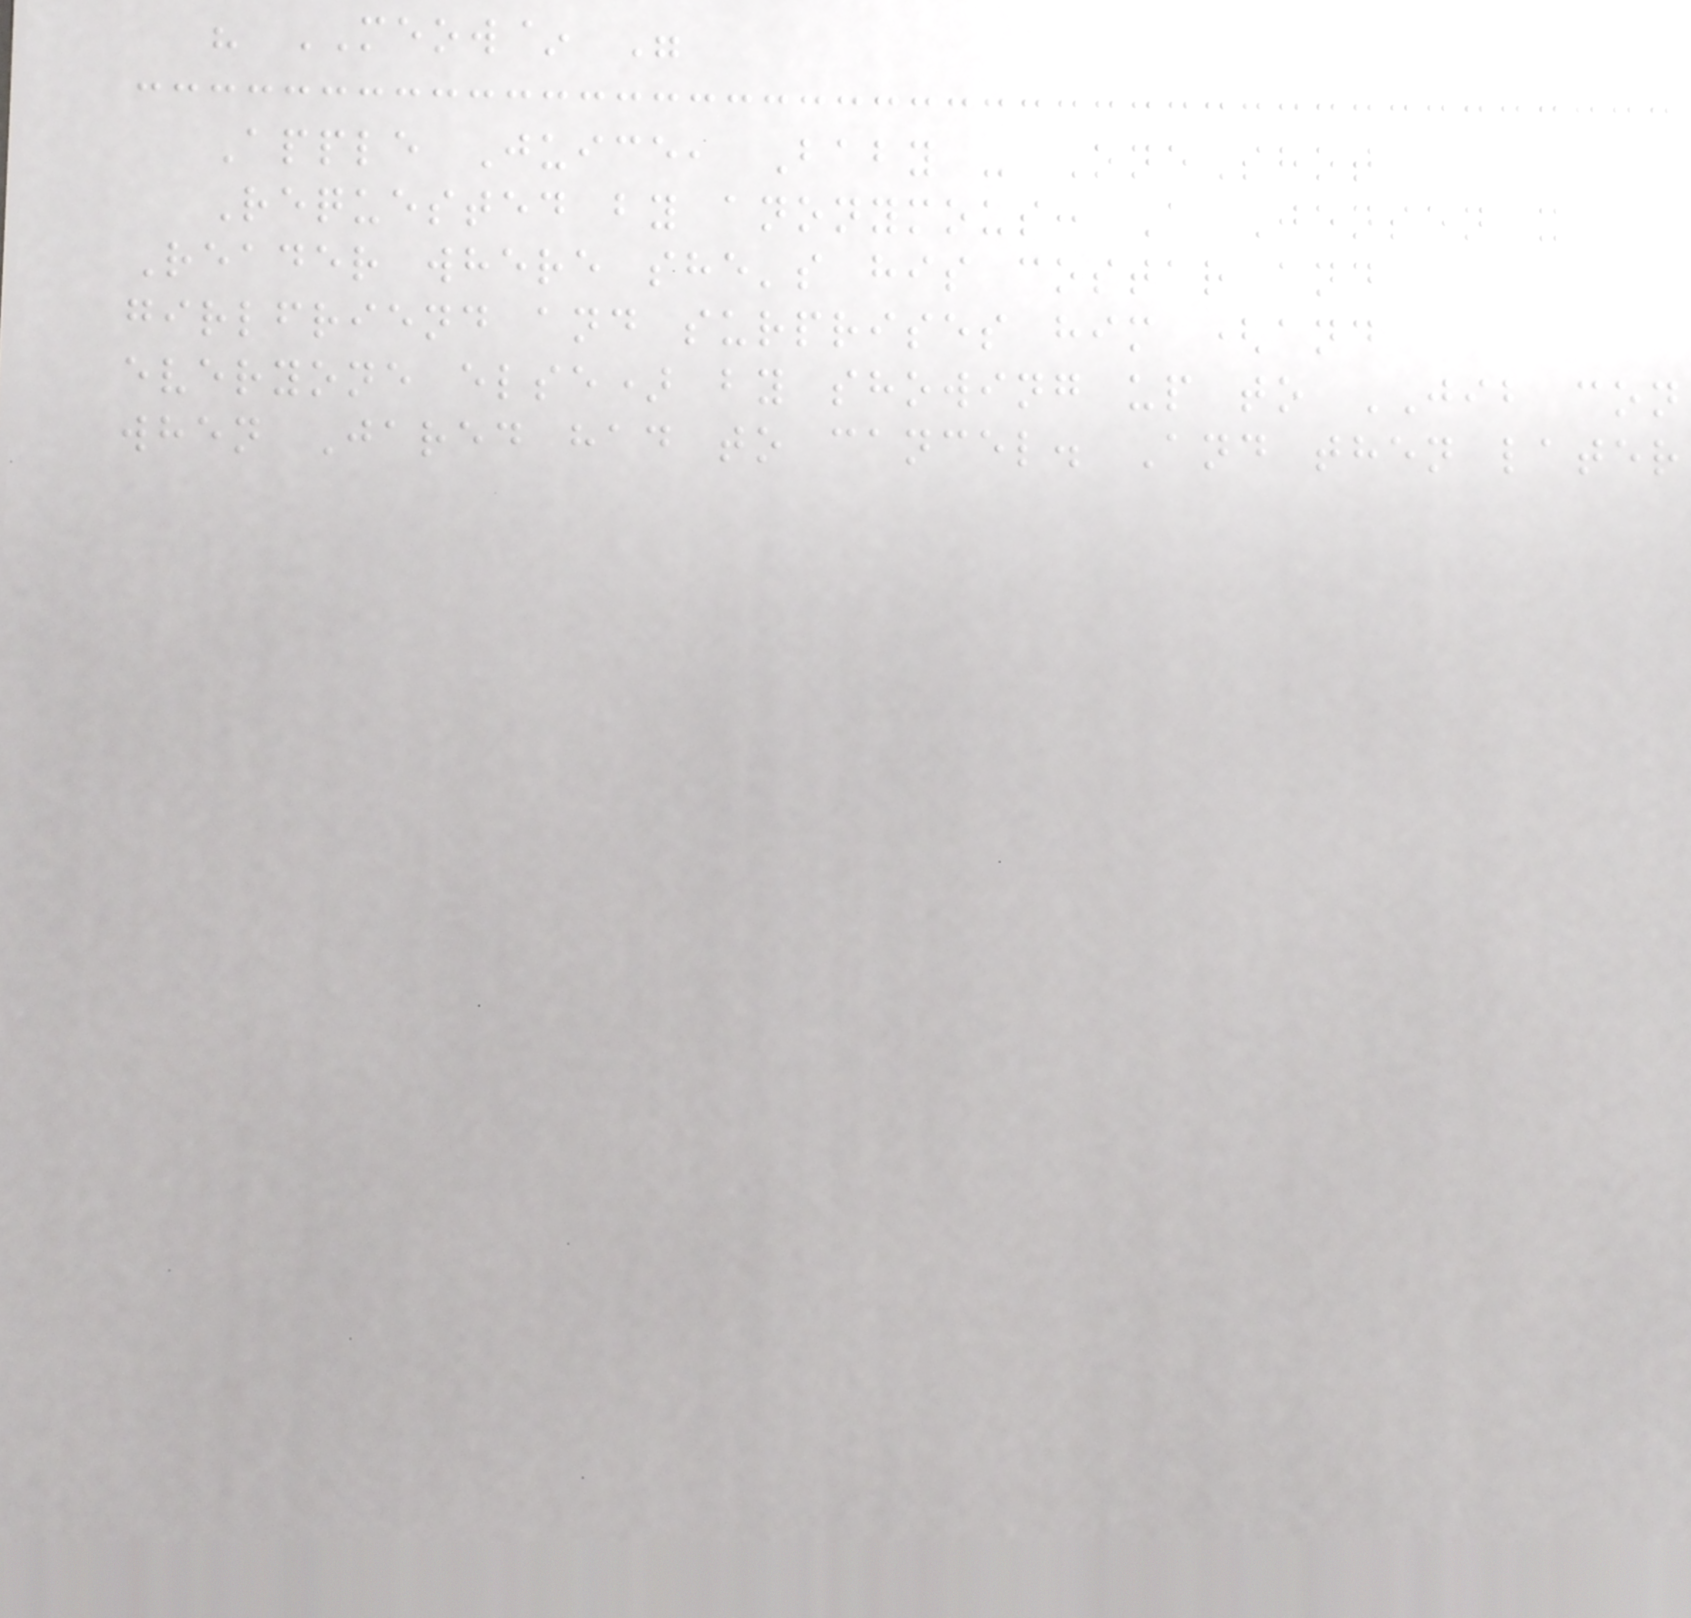" MEOW~ "
Apple Juice, Baby - OneShot
Requested by anonymous: A Jensen x
Reader where she's his costar and
girlfriend and surprises him (and
everyone else) by showing up to JIB con
when Jared had to cancel. And then later
